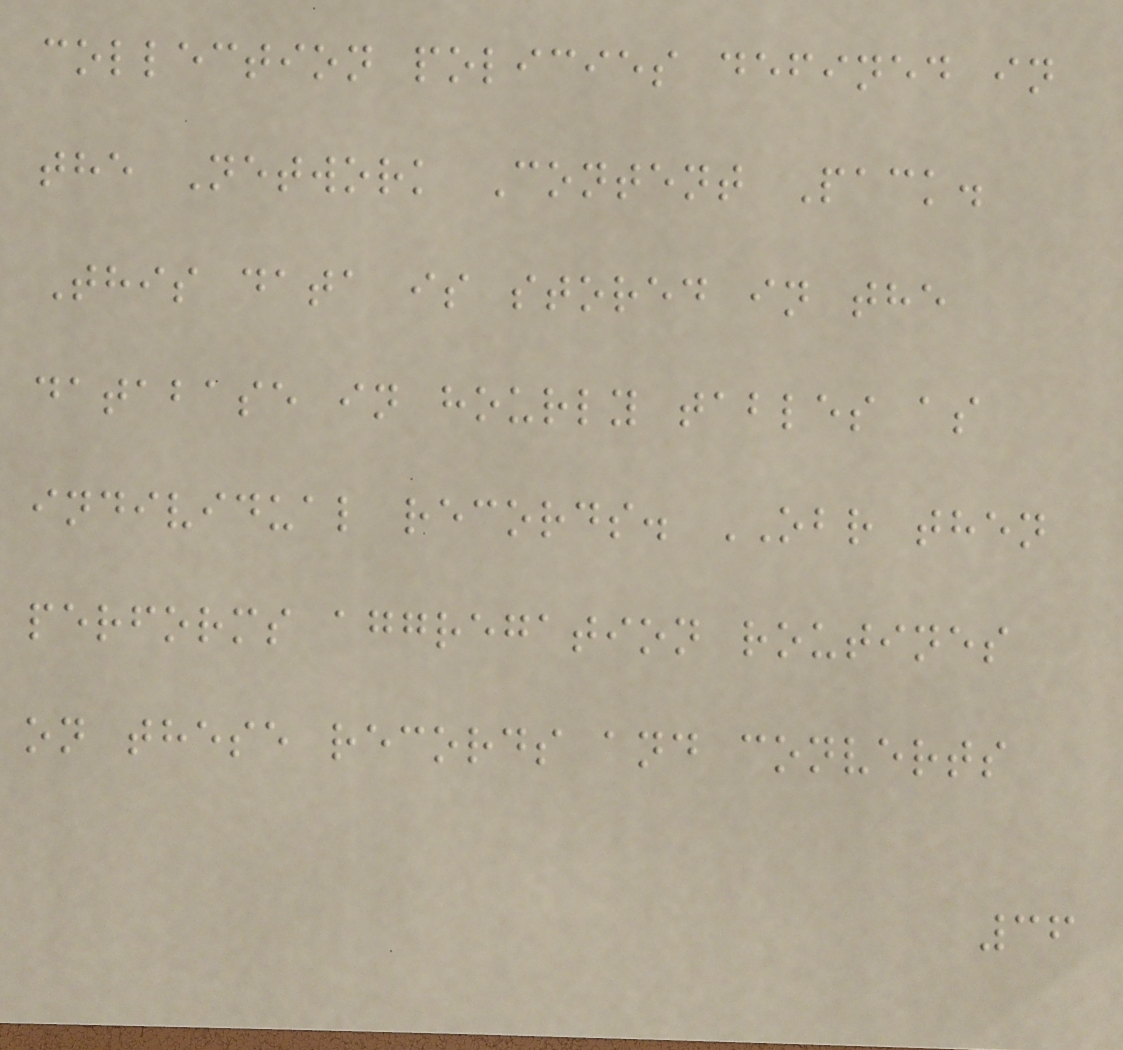collection policies defined in
the Network Content Pack.
This data is stored in the
database in hourly tables as
individual records. OBR then
performs aggregation routines
on these records and converts
36
